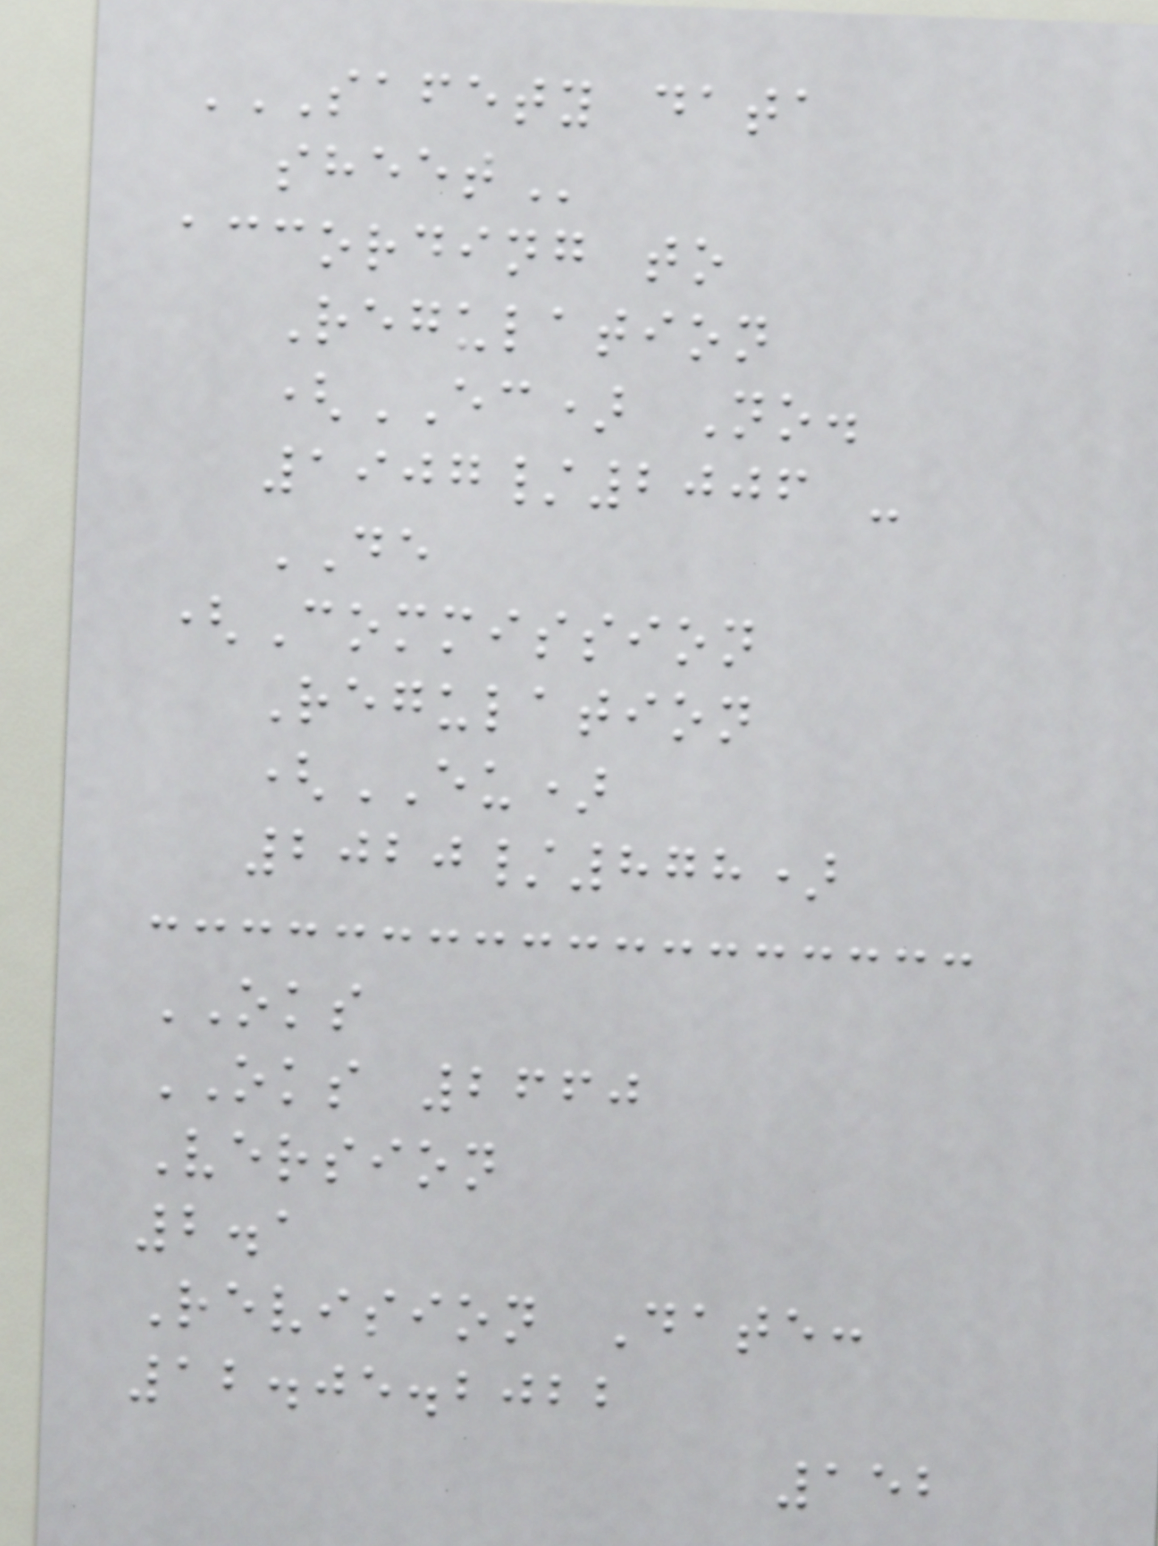SAFETY DATA
SHEET
according to
Regulation
(EC) No.
1907/2006 -
DE
(Commission
Regulation
(EU)
2020/878)
OKS
OKS 2660
Version
2.1
Revision Date:
12.05.2022
152
